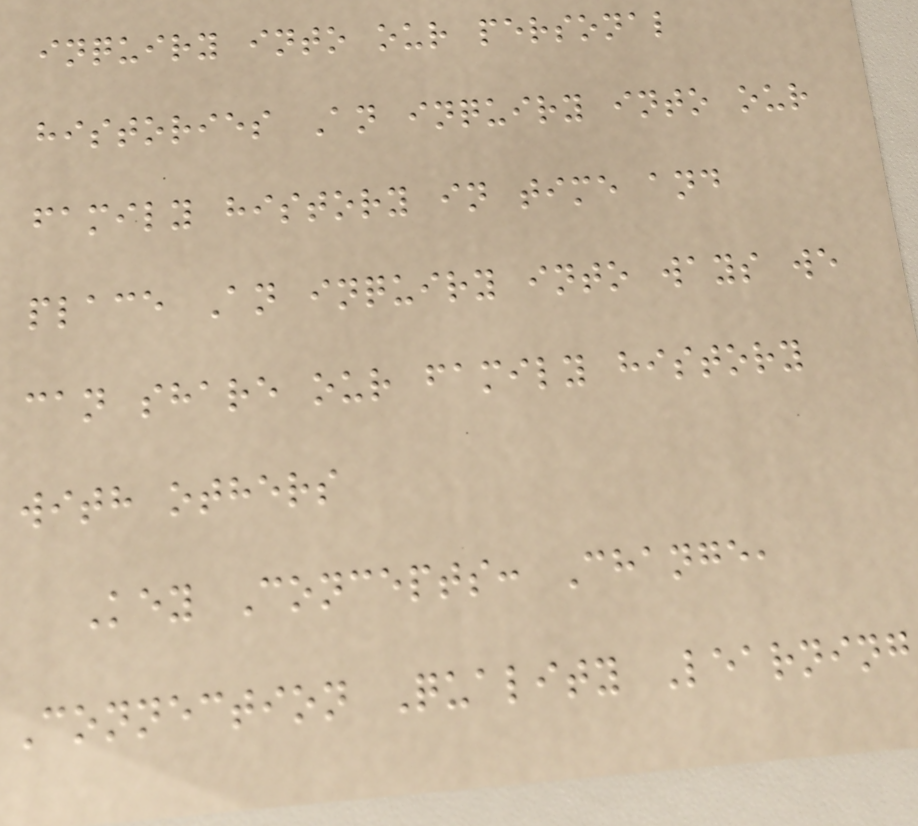inquiry into our personal
histories An inquiry into our
family history in time and
place An inquiry into ways we
can share our family history
with others
Key Concepts: Change,
Connection Quality Learning
